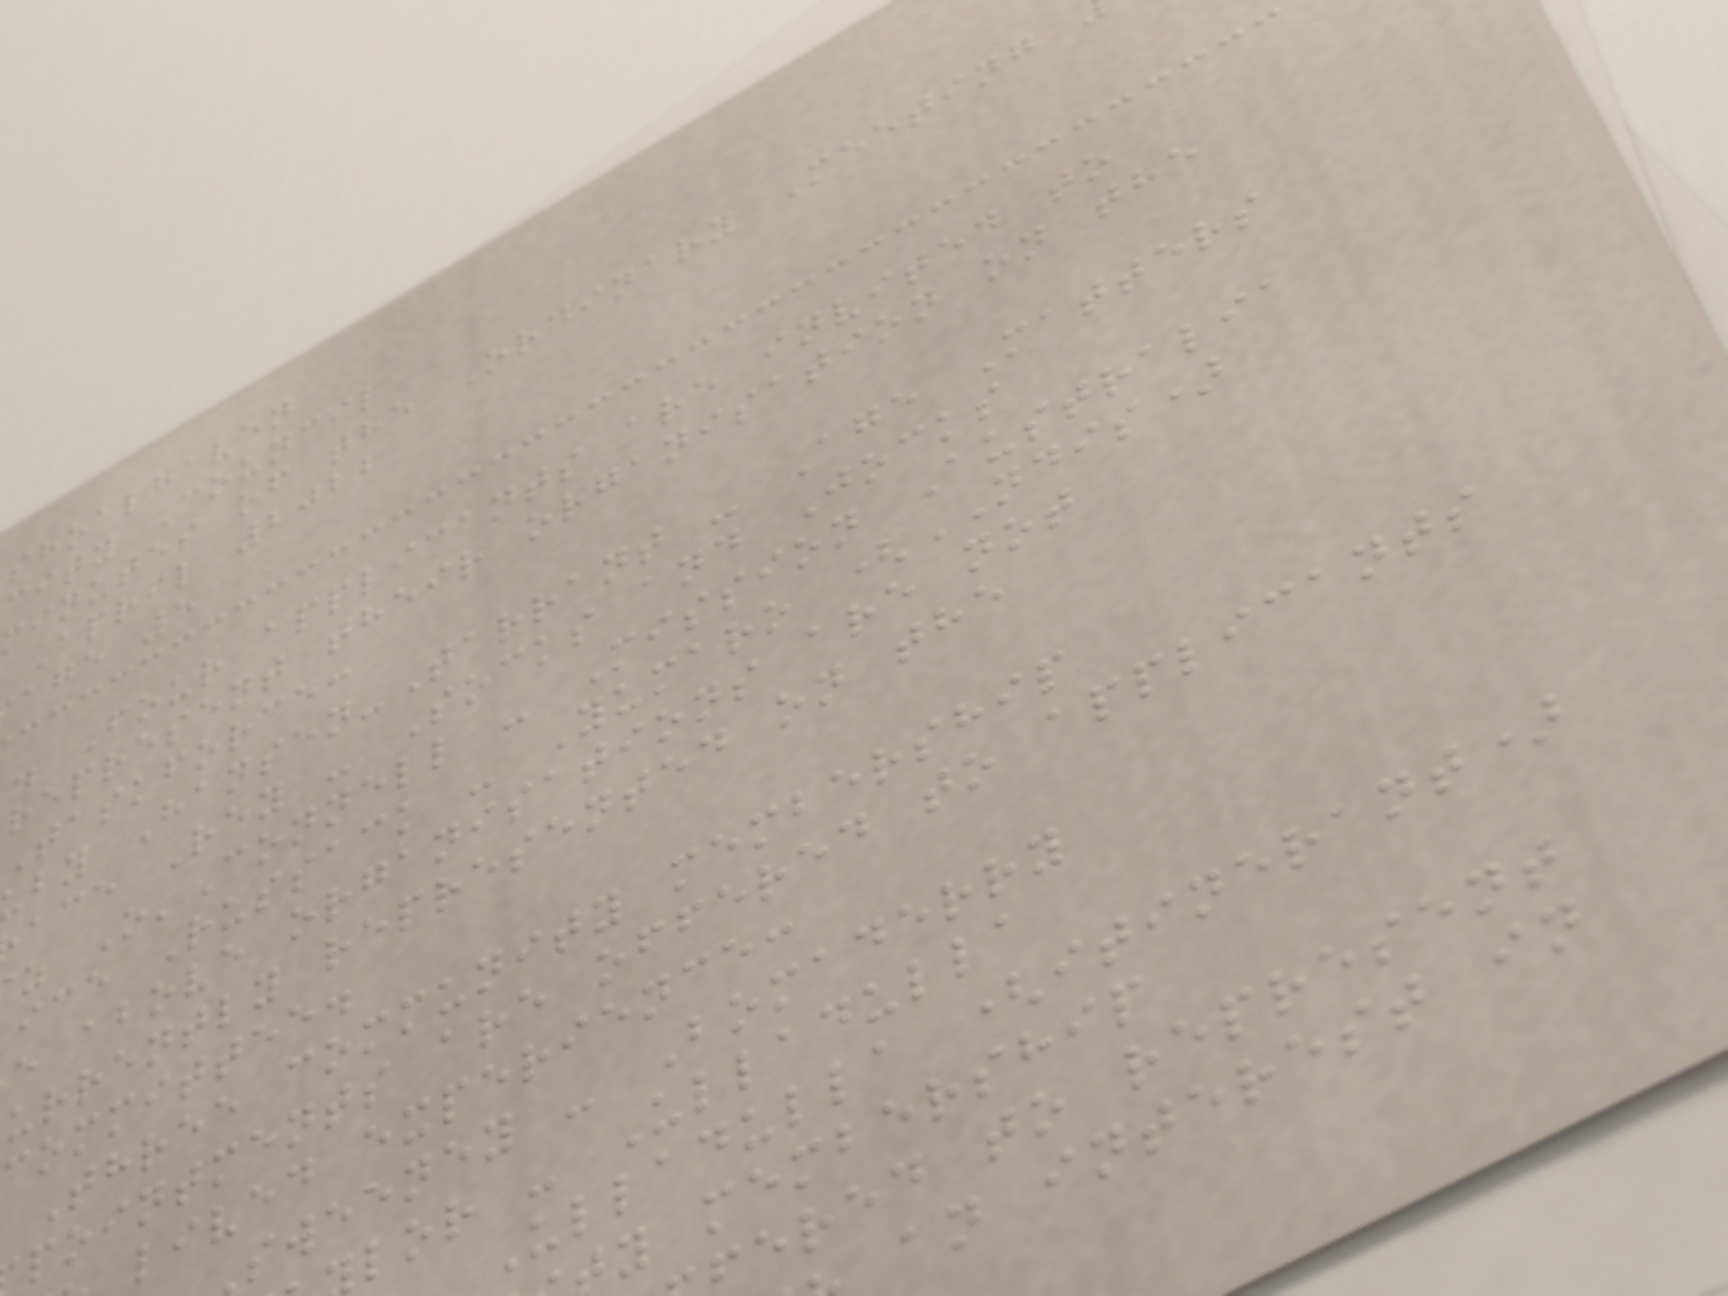shoalhaven
city Council
minutes of the Ordinary Meeting
April 2022
age 5
. Four applicants are invited to
represent their organisation on the
Taskforce:
by Hansen-Tarrant - Age Matters
ace Rey - Socks and Jocks
z O'Connell - Mission Australia
ice Russack - Yumaro (NDIS)
e above organisations are not
urrently represented on the
committee.
Three community membership
pointments are offered to applicants
lived experience:
sweeney - Bomaderry
lor - Ulladulla
Ulladulla (itinerant)
y membership
ered to represent
an interest in
